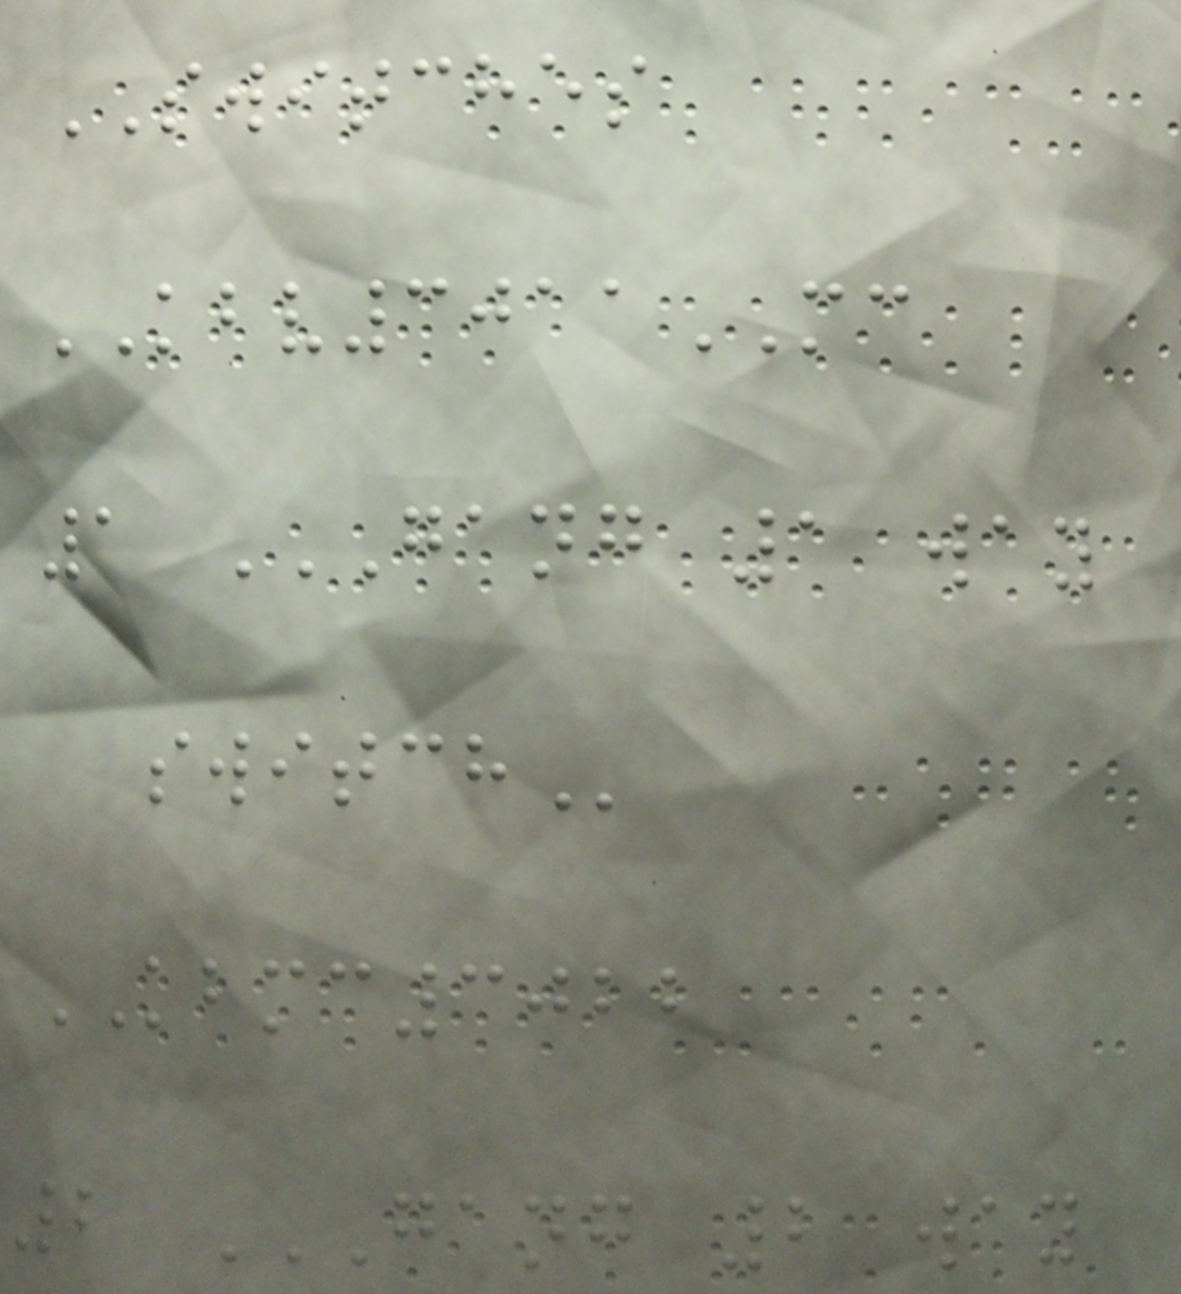SWITCHES
KBV3011MC
1 GANG 1 WAY
SWITCH
KBMC3022
2 GANG 2 WAY
